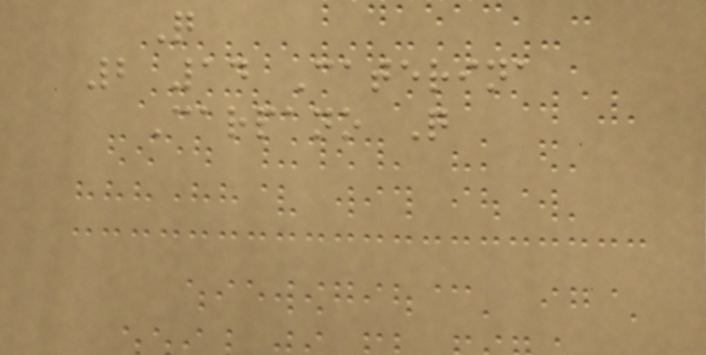Q
2 14 Caterina
Carpano Q
